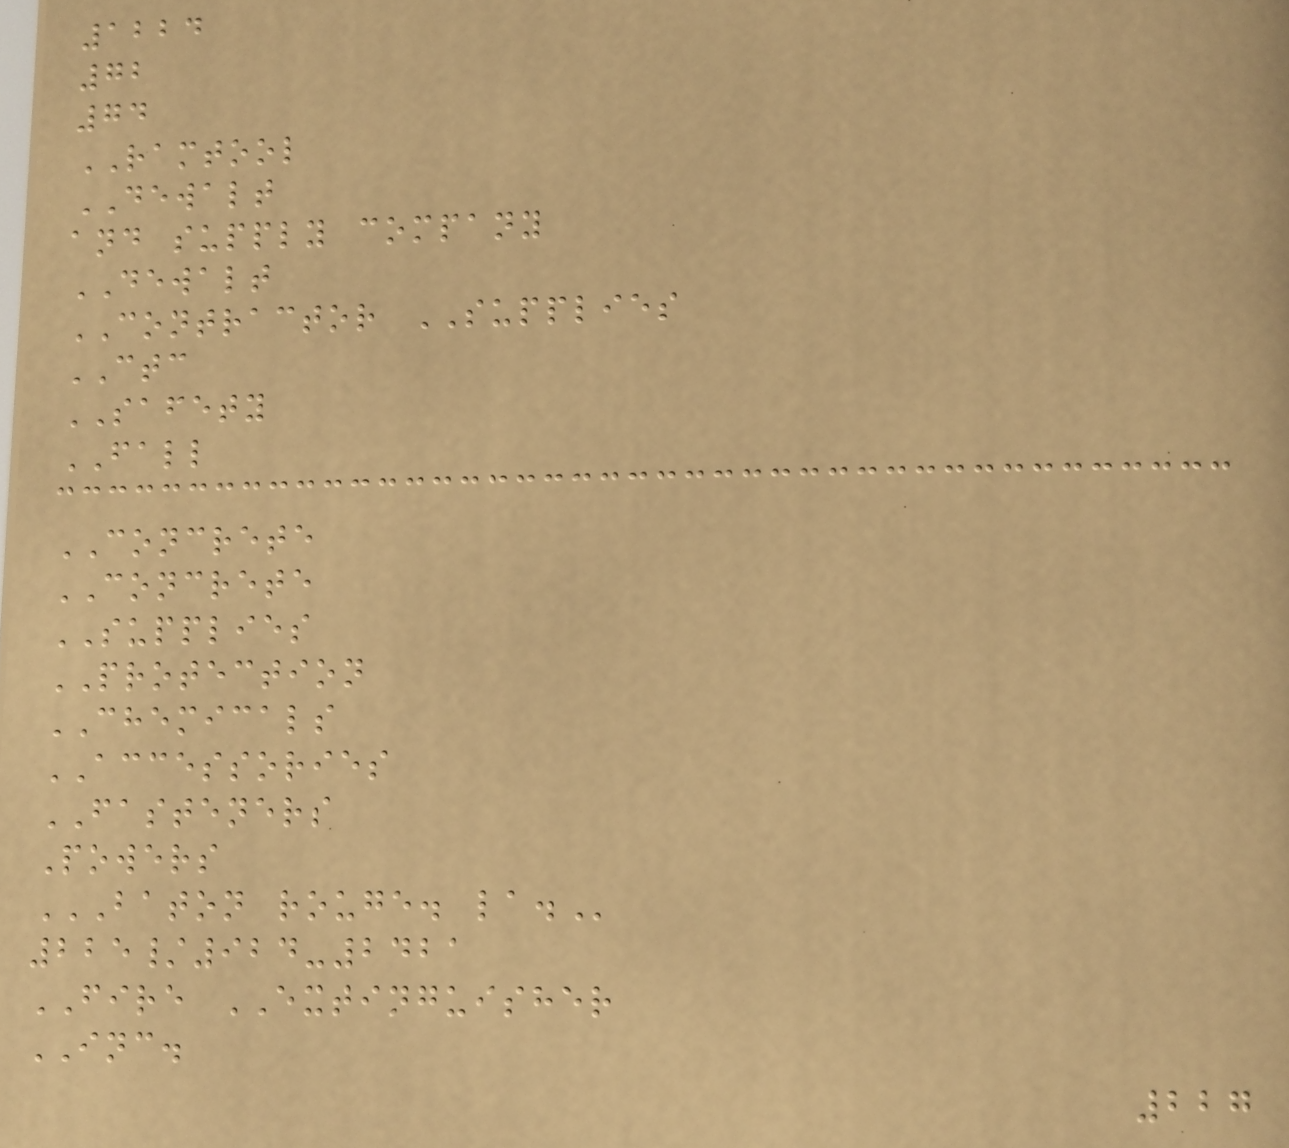1224
72
74
RAMTOOL
DEWALT
and supply company
DEWALT
CONTRACTOR SUPPLIES
CTC
SAFETY
FALL
CONCRETE
CONCRETE
SUPPLIES
PROTECTION
CHEMICALS
ACCESSORIES
FASTENERS
Powers
BATON ROUGE. LA.
225/924-2421
FIRE EXTINGUISHER
INC.
227
